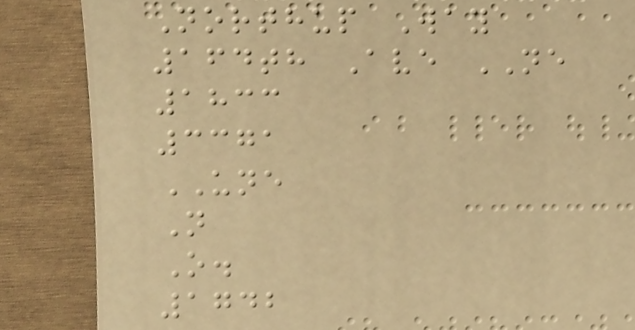Northup Way
164th Ave NE
1833
3371
UNE
N
O.
1742
